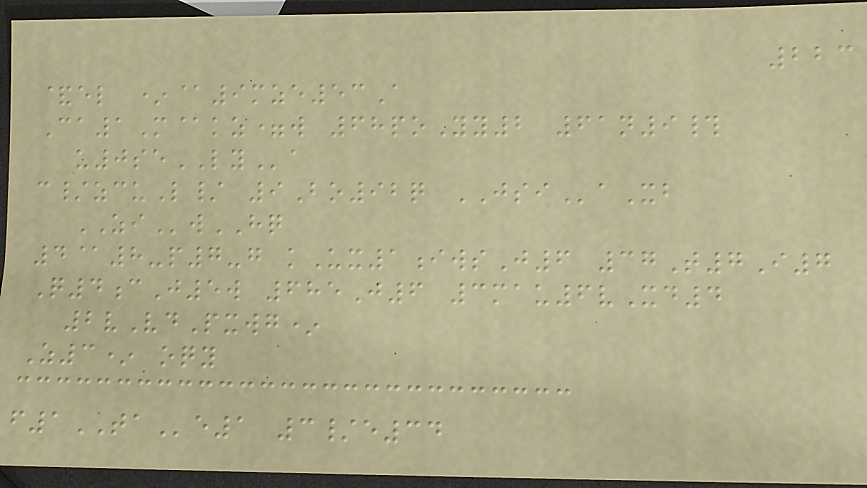223
&el *@9mze53A
Ca1M@kz=w 68poYy2 61n9#
u0seLYa
c/zcuL/ 9Bo92q JSIaXb
ZIwHQ
4@8-p7-g kUx1iwsJ6 37T7I7
Q4cJ5w 685J6 3mau6vXd4
2vVdPxwg*
Z3* oqy
f1TAe1 3/e34
